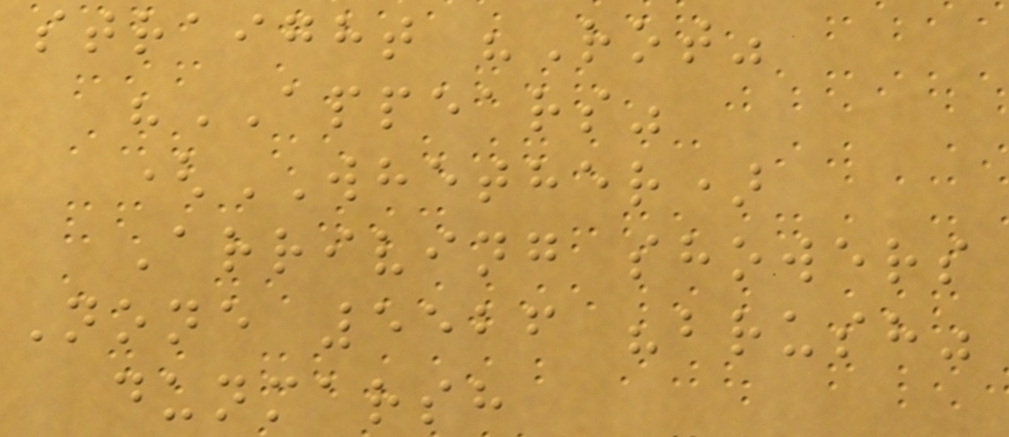straight "Rot"
"APPEARS"
(WHETHER)
Arriving showers
None 5526 "brush"
dunmarsh
